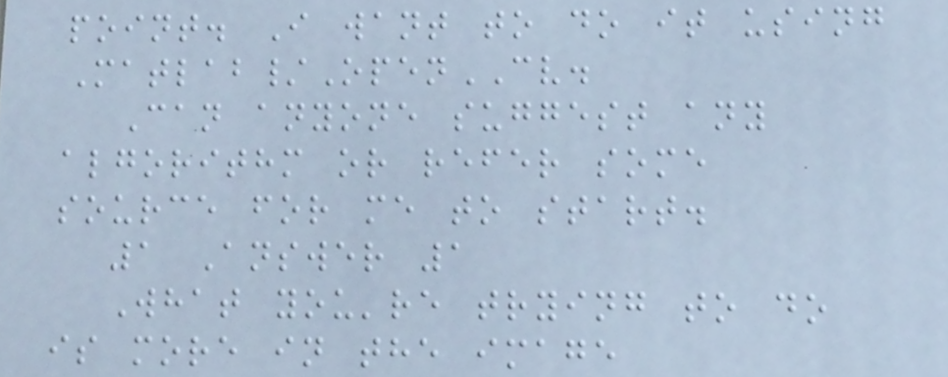point. I want to do it using
Matlab/OpenCV.
Can anyone suggest any
algorithm or refer some
source for me to start.
1 Answer 1
What you're trying to do
is more in the image
